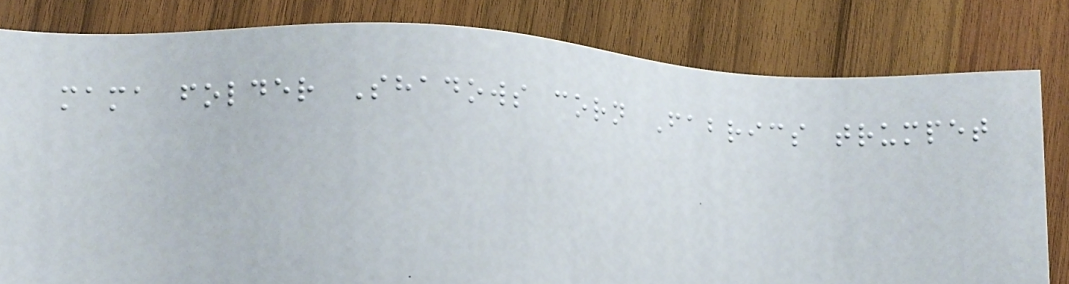mama folder Shadows corn Fabrics trumpet
